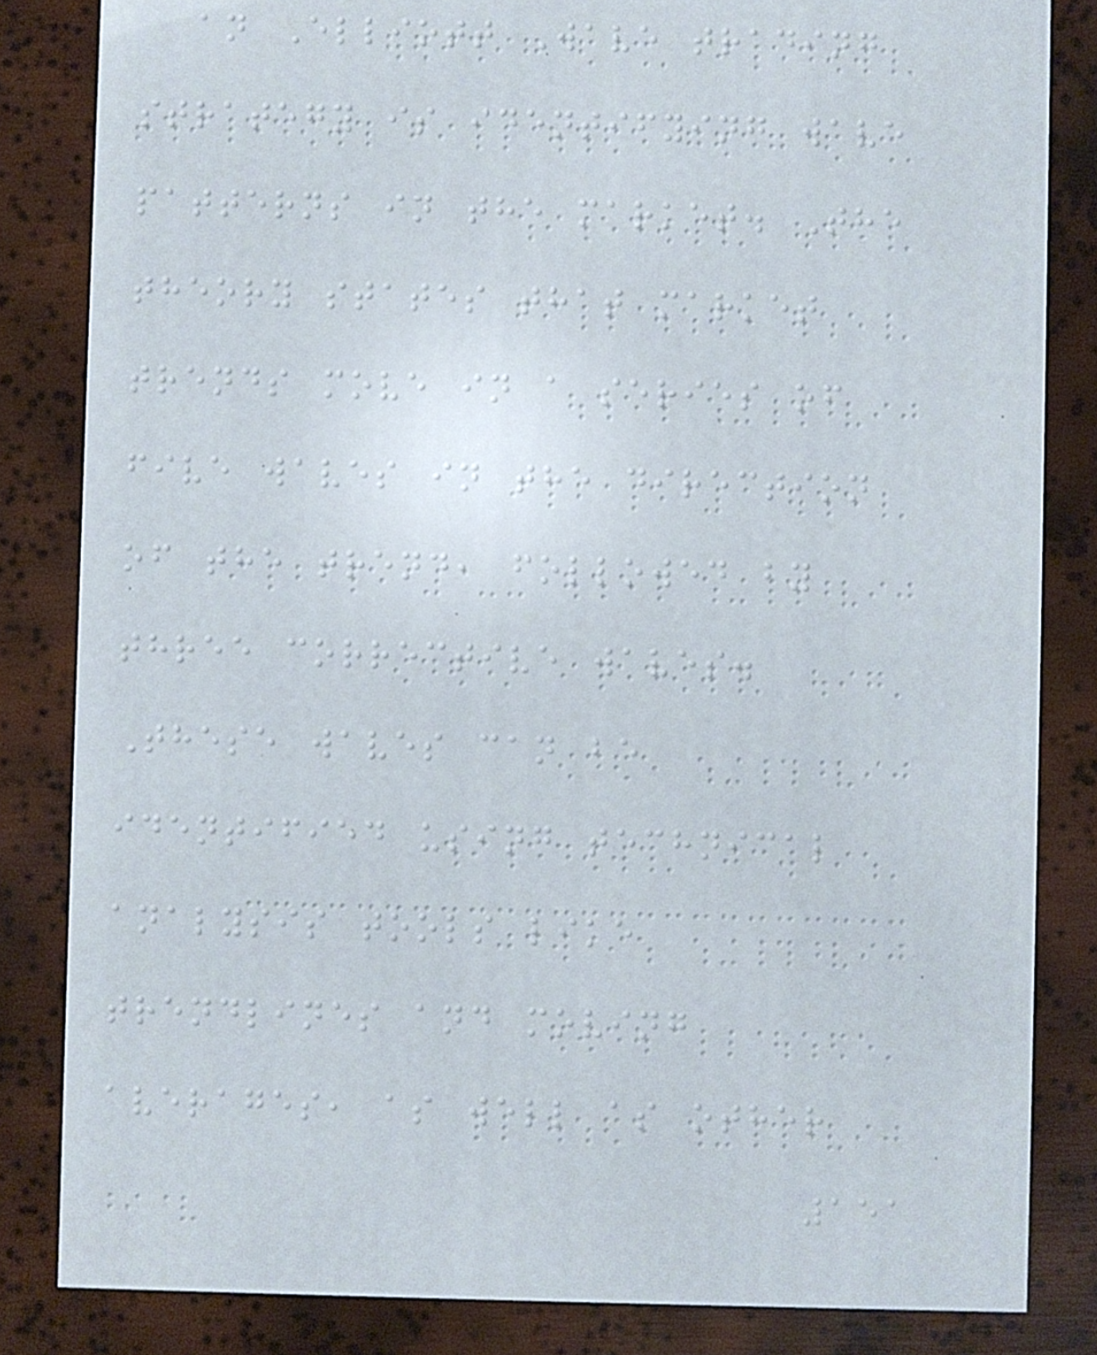an Elliott Wave trading
strategy is identifying wave
patterns in the market. The
theory states that market
trends move in a series of
five waves in the direction
of the trend, followed by
three corrective waves.
These waves can be
identified using technical
analysis tools like
trendlines and moving
averages, as well as other
151
